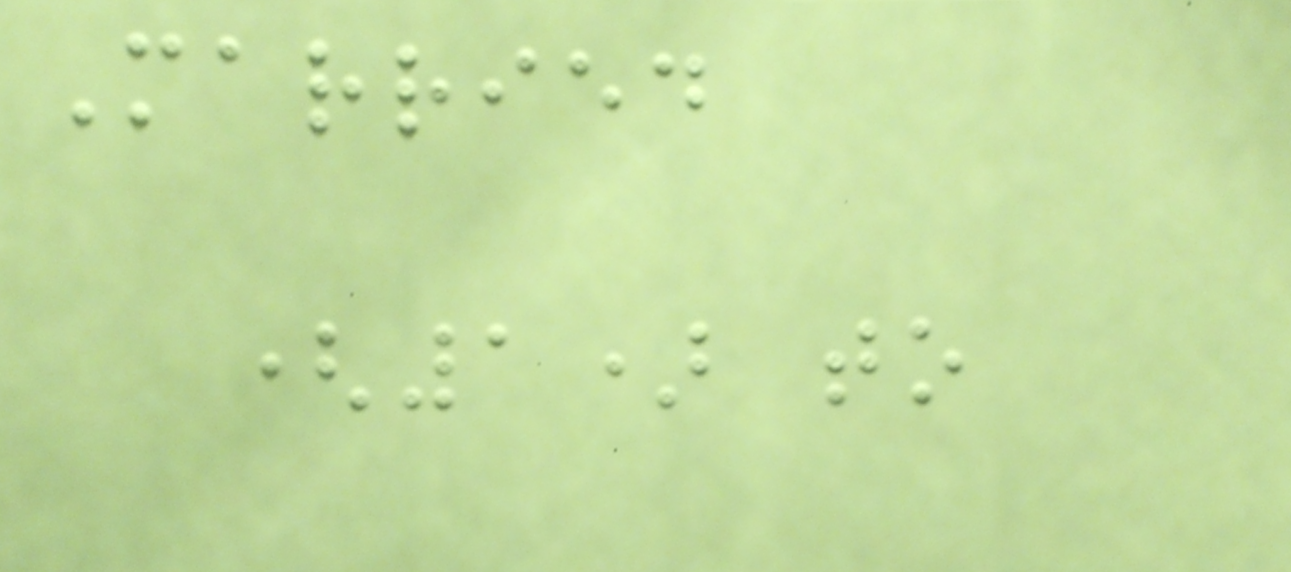Married
(1) to
